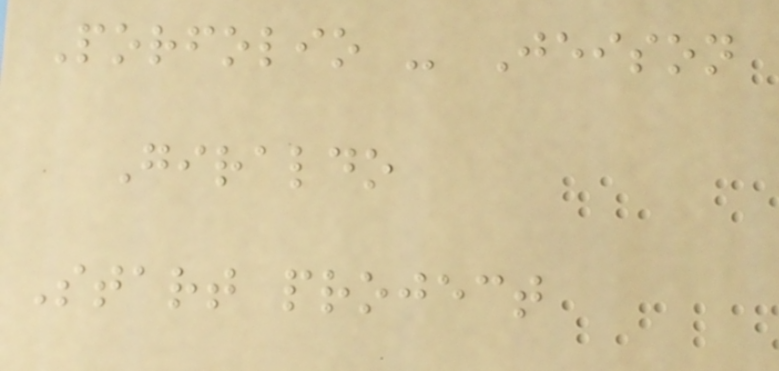Porfolio - Jeison
Giraldo
Start project
